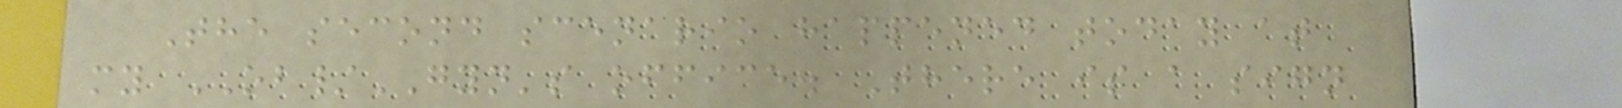The second scenario happened today at
my OB/GYN's office. There is a sign
